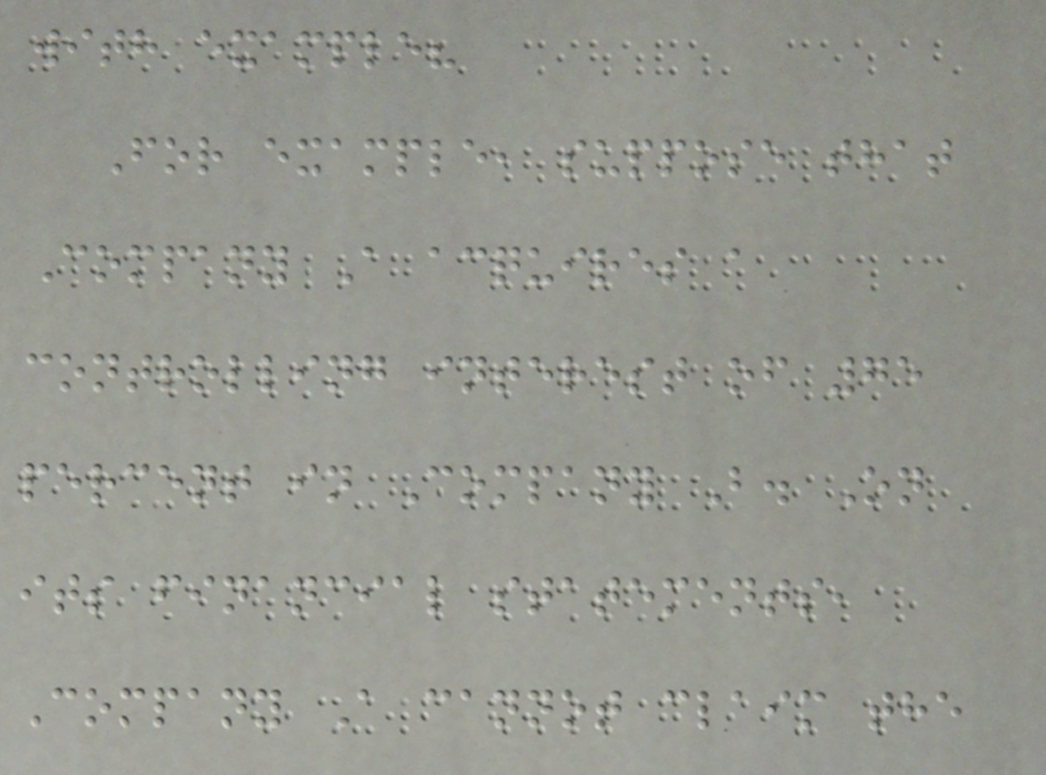with example?
For example, suppose that
Company A acquires a
controlling interest of 75
percent in Company B. On
its financial statements,
Company A cannot claim the
